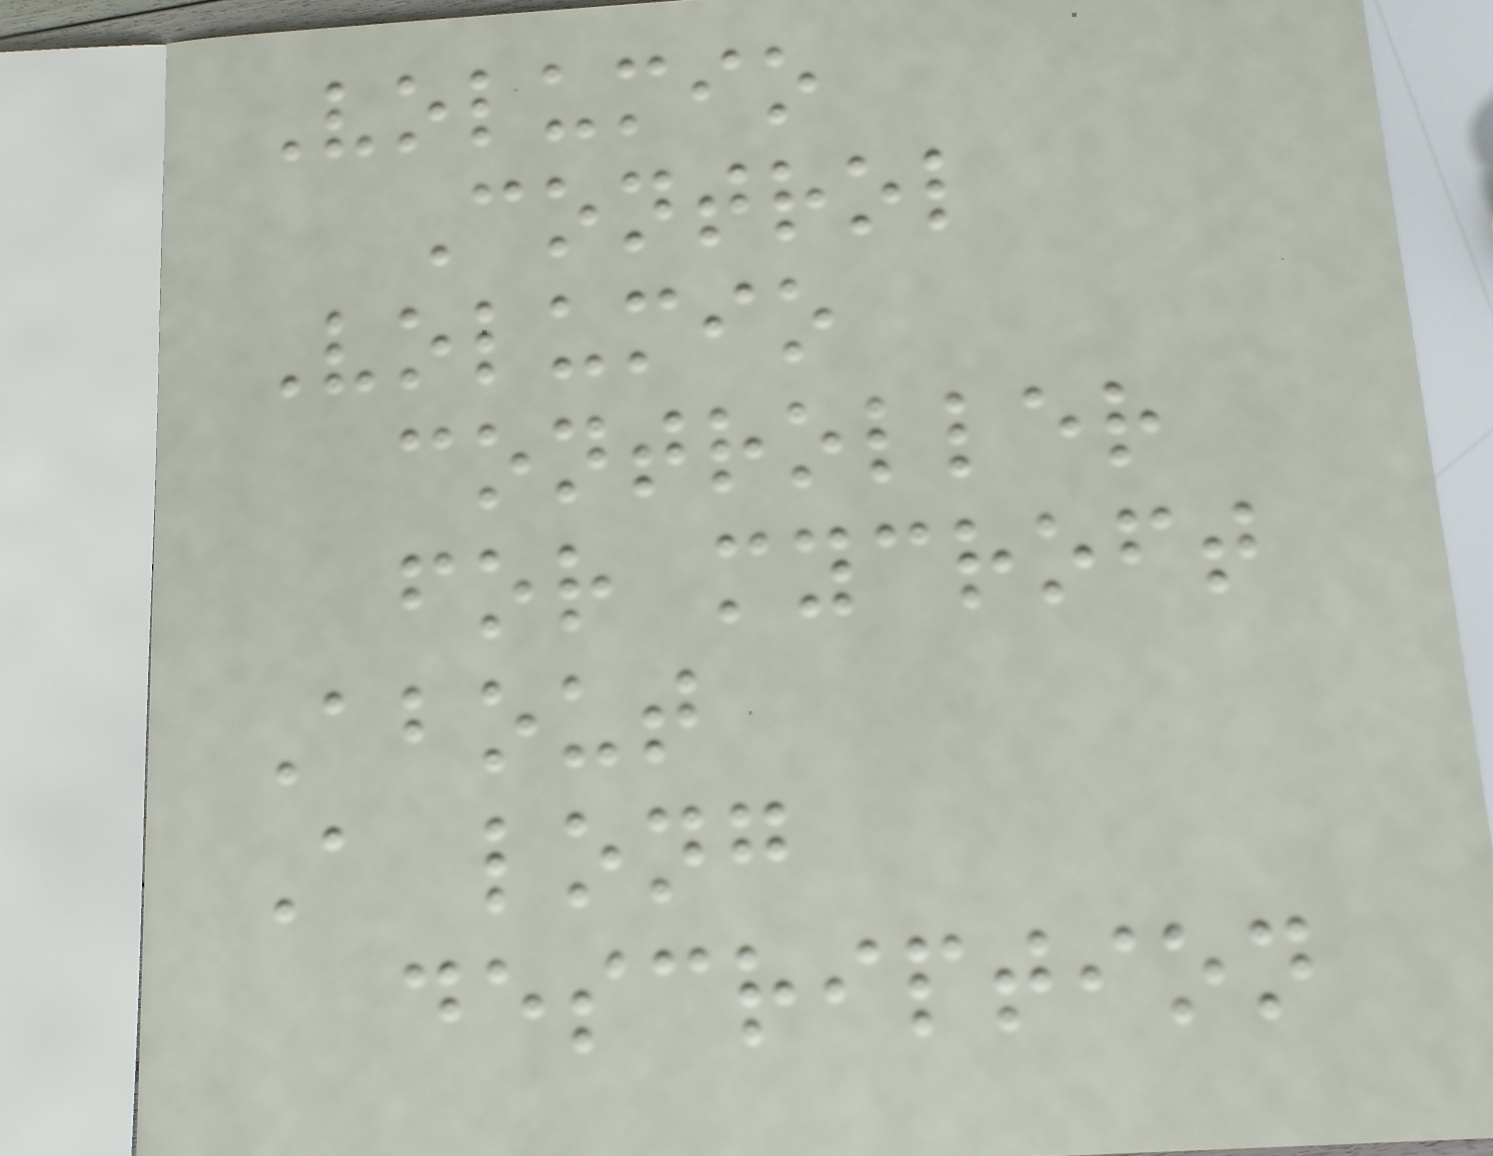Volumio
Control
Volumio
controller
for mycroft
About
A long
description
